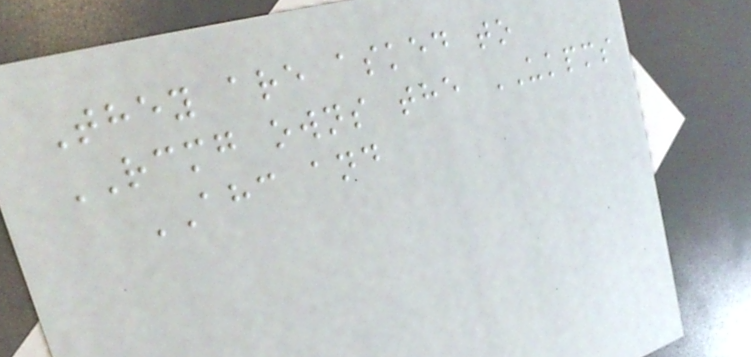They are asked to
RCMG owns the UKPMS
AHC and
